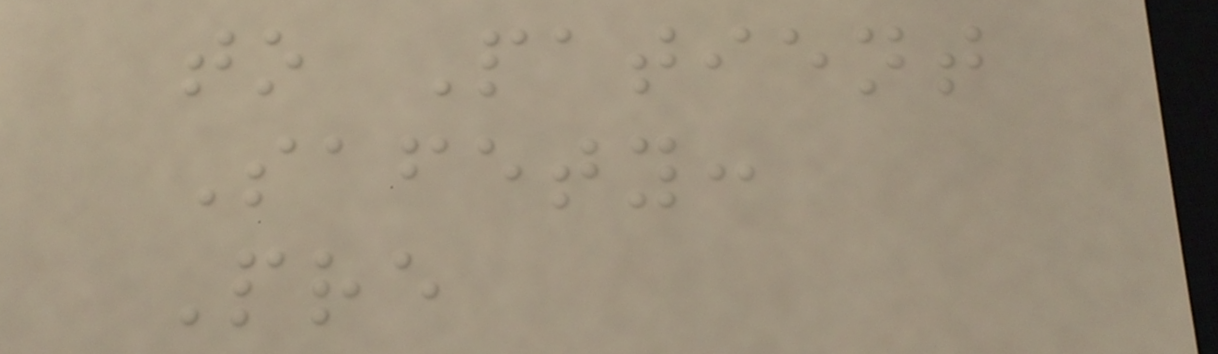to Patient
Safety:
Pre
